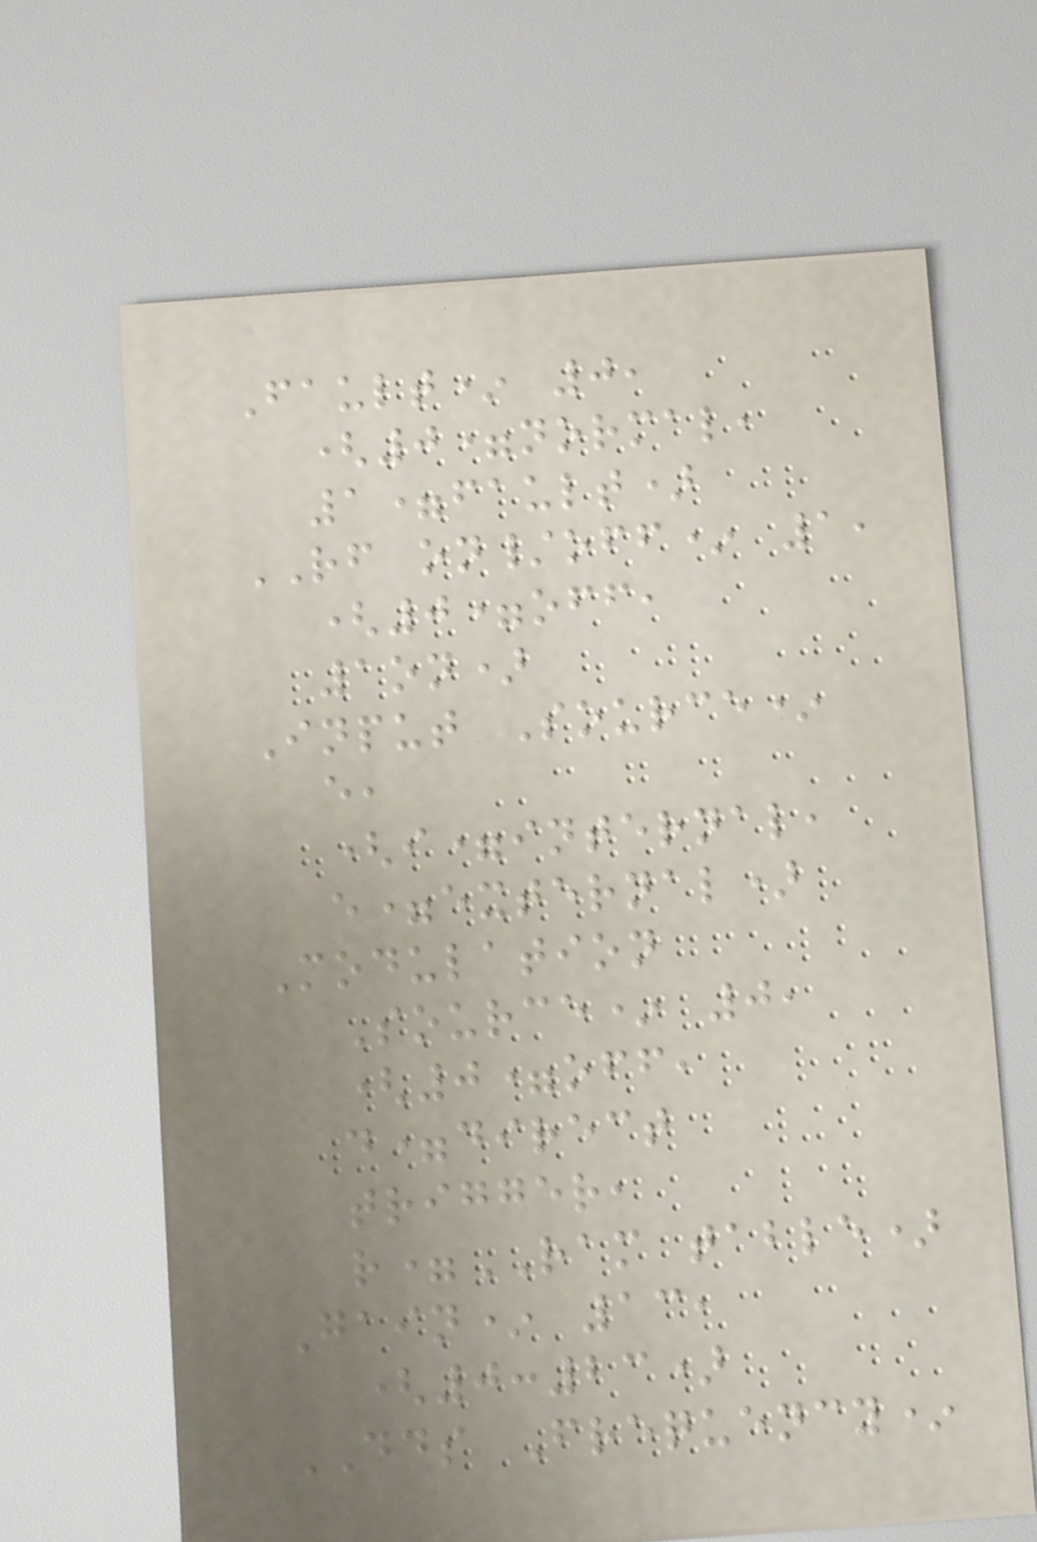Fault* 0,
(0=normal,
1=fault)
RF on/off* 1,
(0=off,
1on)
Input Source*
e,
(i=internal,
e=external)
Modulation
Source* 0,
(0=off,
d=direct
trigger,
r=RAM table)
Gain* 13,
(0:23)
DDS Frequency*
